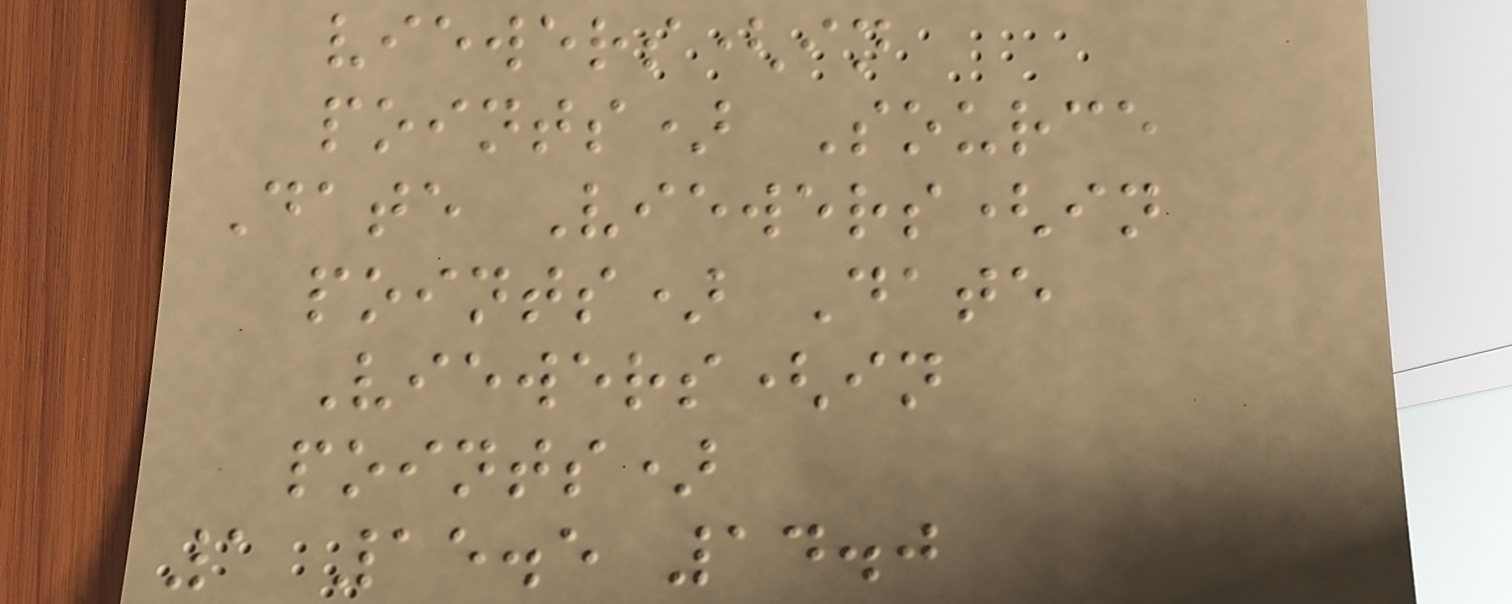viewers(in
points) Source
Date Viewers(in
points) Date
Viewers(in
points)
1 15.5 14.0
